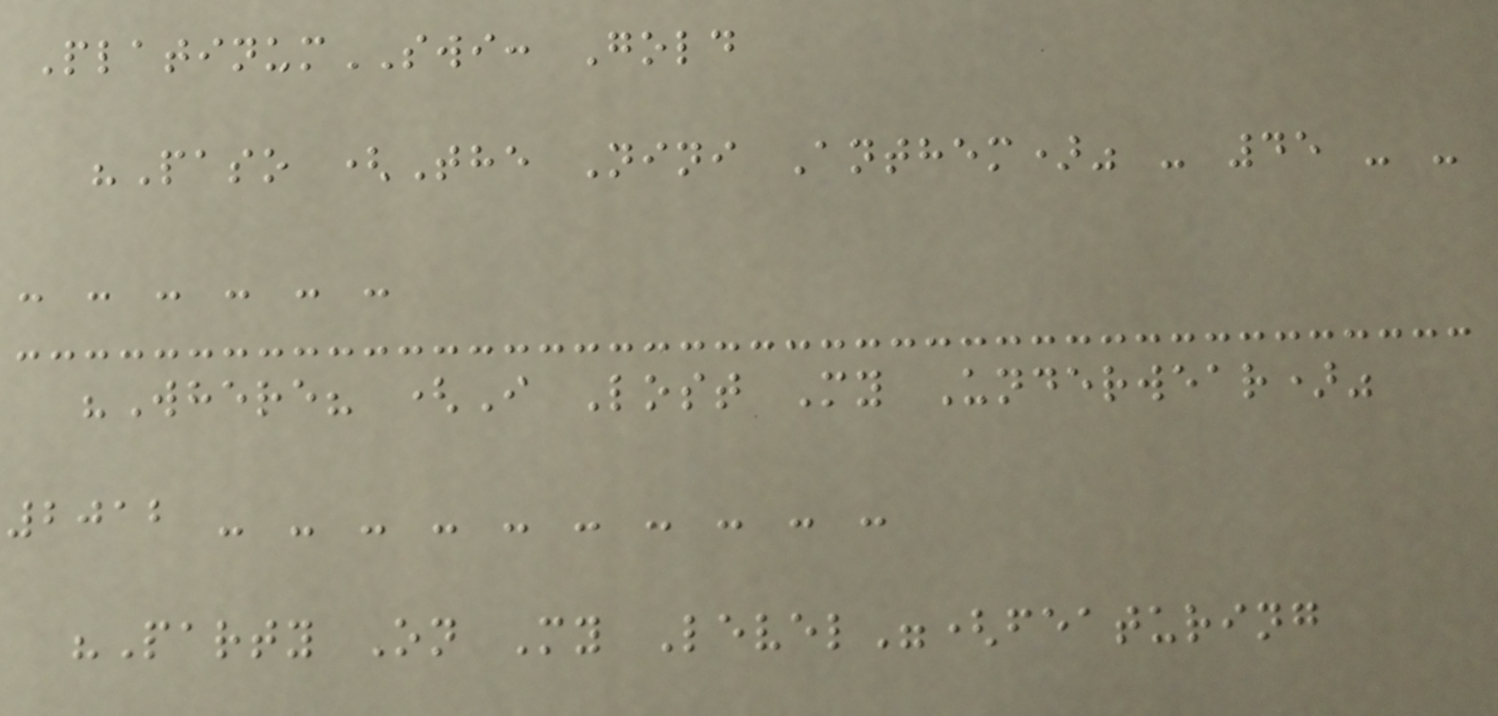PlatinumSWI: Gold
"Paso (The Nini Anthem)" - 45 - -
- - - - - -
"Where? (I Lost My Underwear)"
2012 - - - - - - - - - -
"Party On My Level"(featuring
